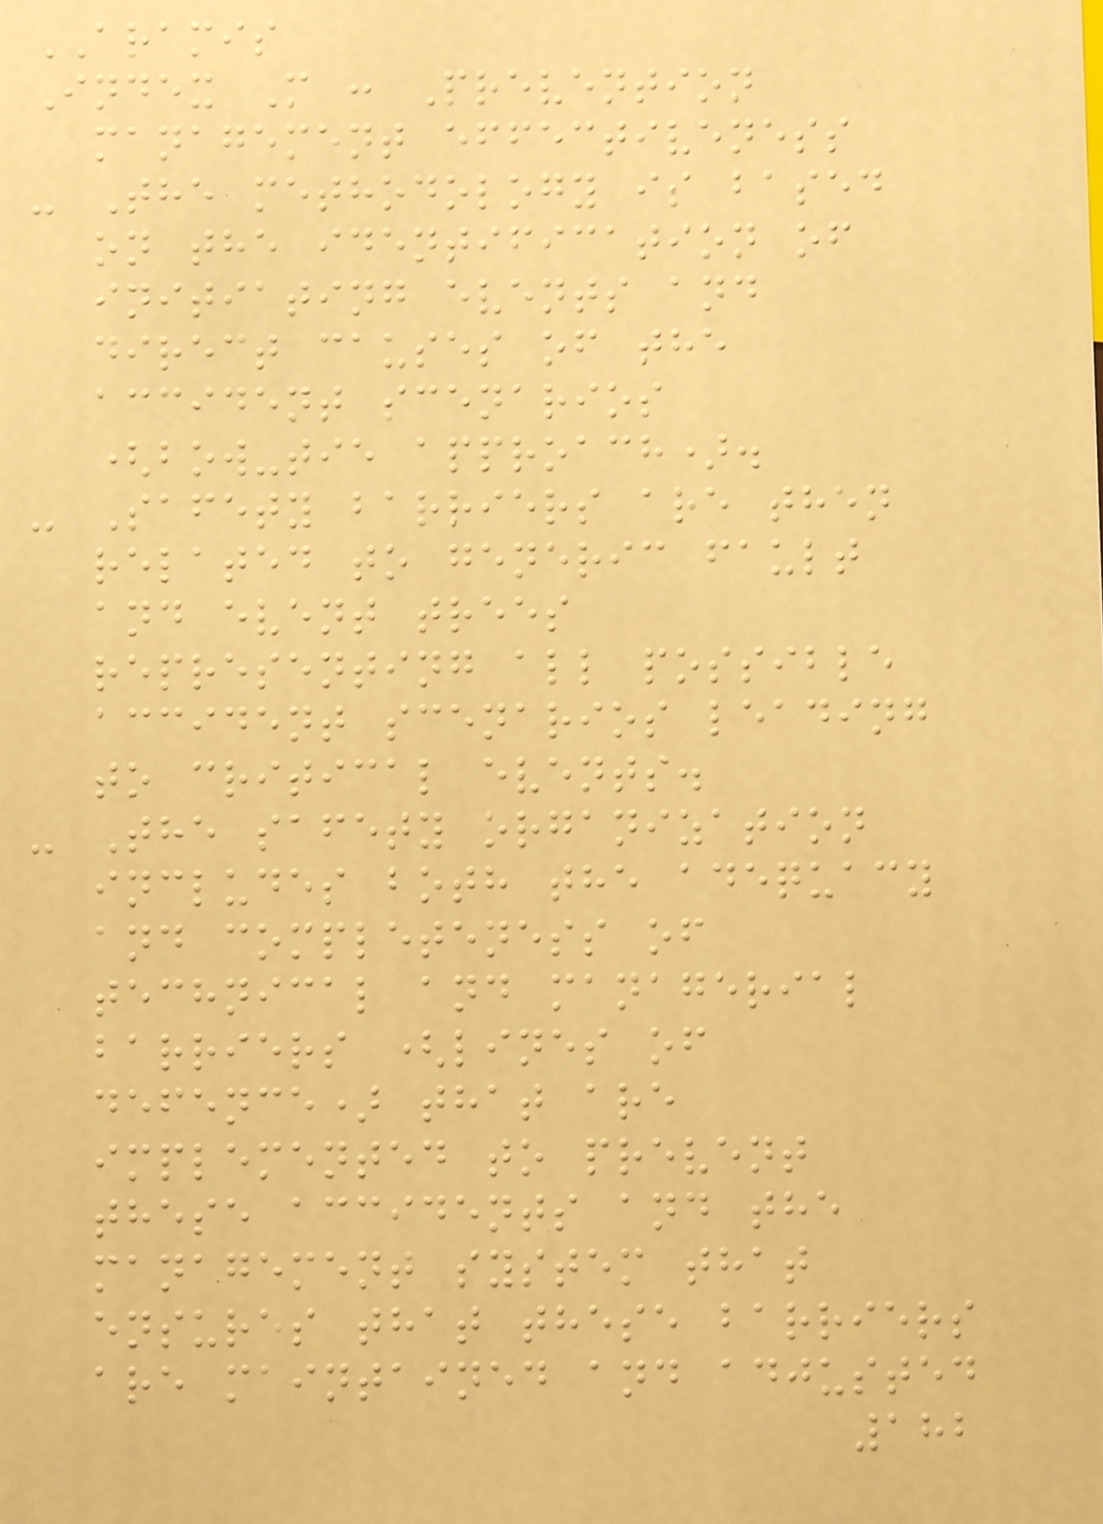ARAMIS
Index M : Prevention
management effectiveness
- The methodology is based
on the identification of
initiating events and
direct causes of the
accident scenarios
(bow-tie approach).
- Safety barriers are then
related to generic fault
and event trees
representing all possible
accident scenarios leading
to critical events.
- The safety organization
includes both the adequacy
and completeness of
technical and managerial
barriers (lines of
defence) that are
implemented to prevent
these accidents and the
management system that
ensures that these barriers
are maintained and adjusted
182
